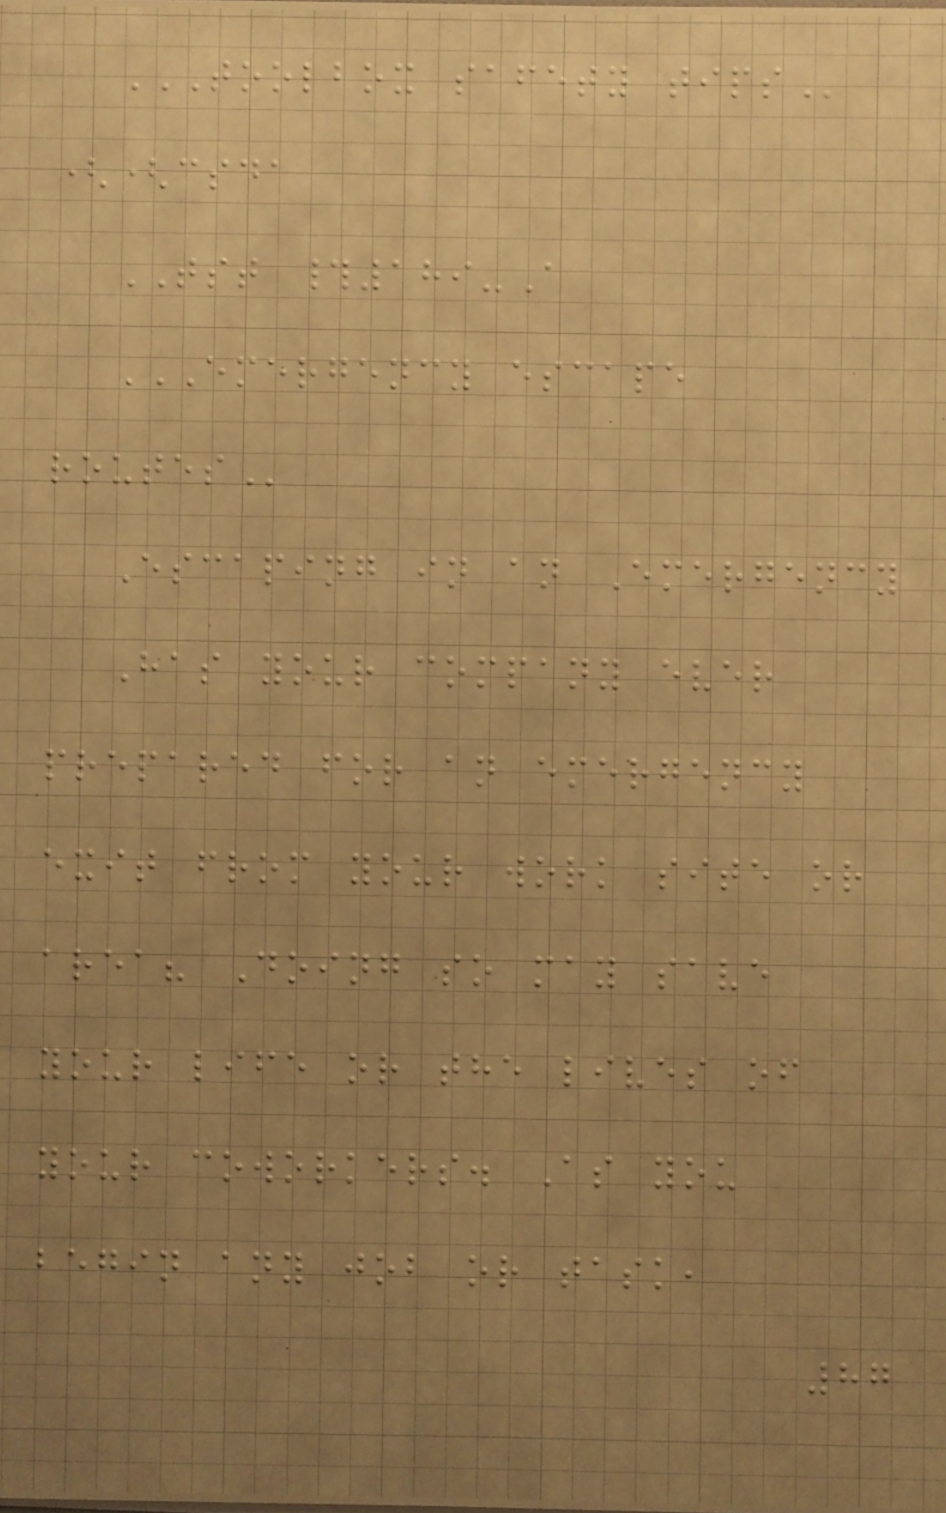TOOLBOX SAFETY TIPS
((csda
TST #189-A
EMERGENCY ESCAPE
ROUTES
Escaping in an Emergency
Has your company ever
prepared for an emergency
exit from your work site or
area? Doing so may save
your life or the lives of
your coworkers. As you
begin any job or task,
87
